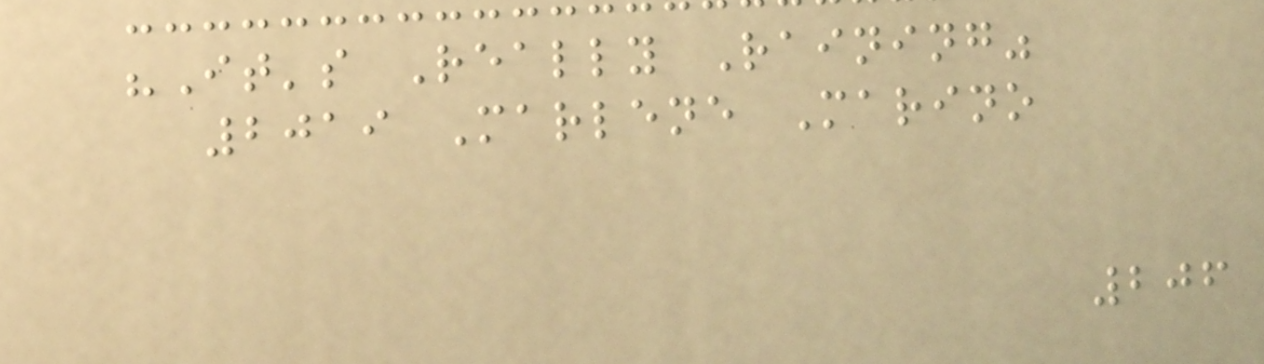"It's Really Raining"
2019 Marlene Marino
206
